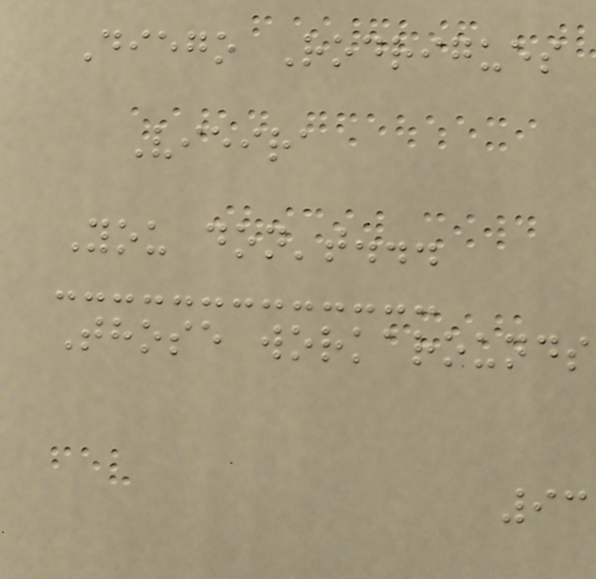Diego Rodrigues
Vieira
You don't...
Those workarounds
93
